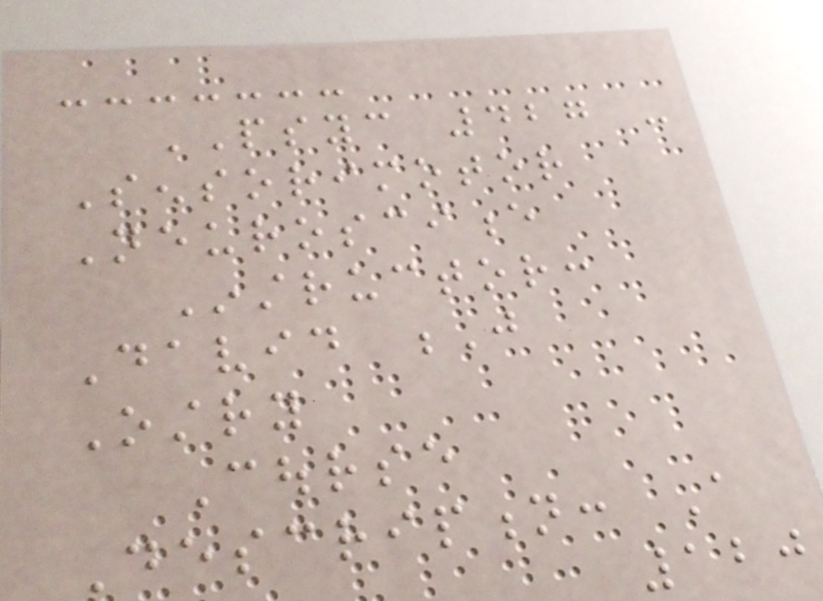PSYC 427 -
Sensorimotor
Neuroscience
Instructor:
David J
Ostry
Course
Description: A
120
